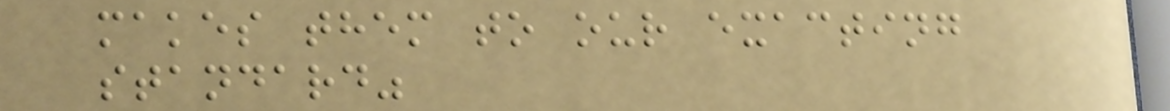makes them to our exacting
standard"
